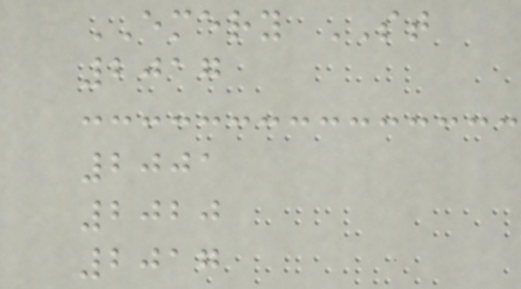EMERY ST
2017
2001
2020
2017
